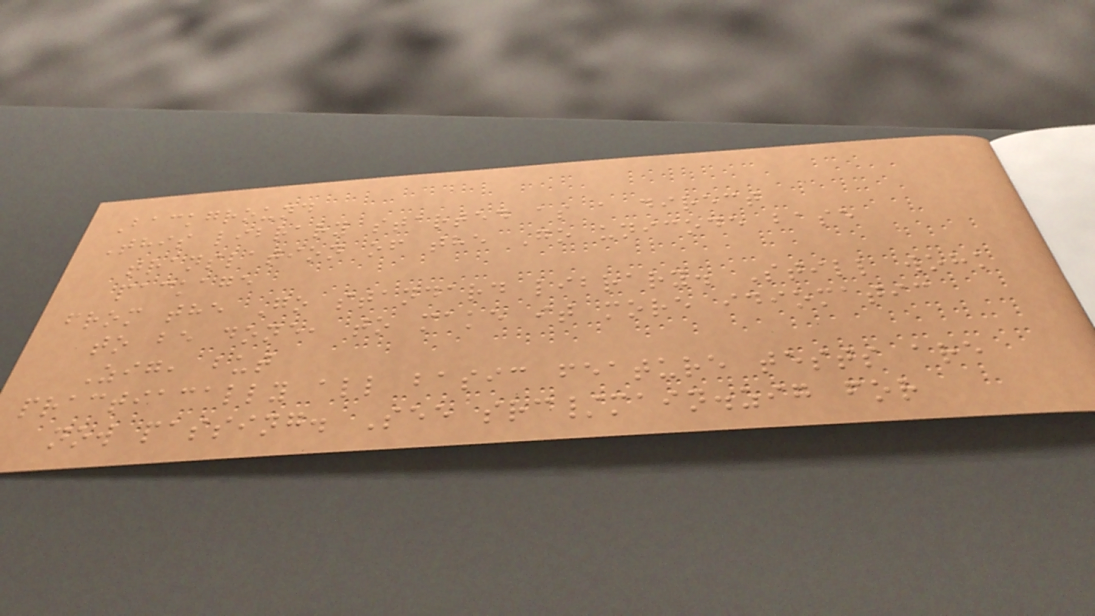Background
This library started as a direct
translation of the Go unicode base
package
from the Go standard library. Still wohk
to be done, to make it more idiomatic
Zig, but
practiacally all basic feature tests are
now passing. See src/main.zig for
